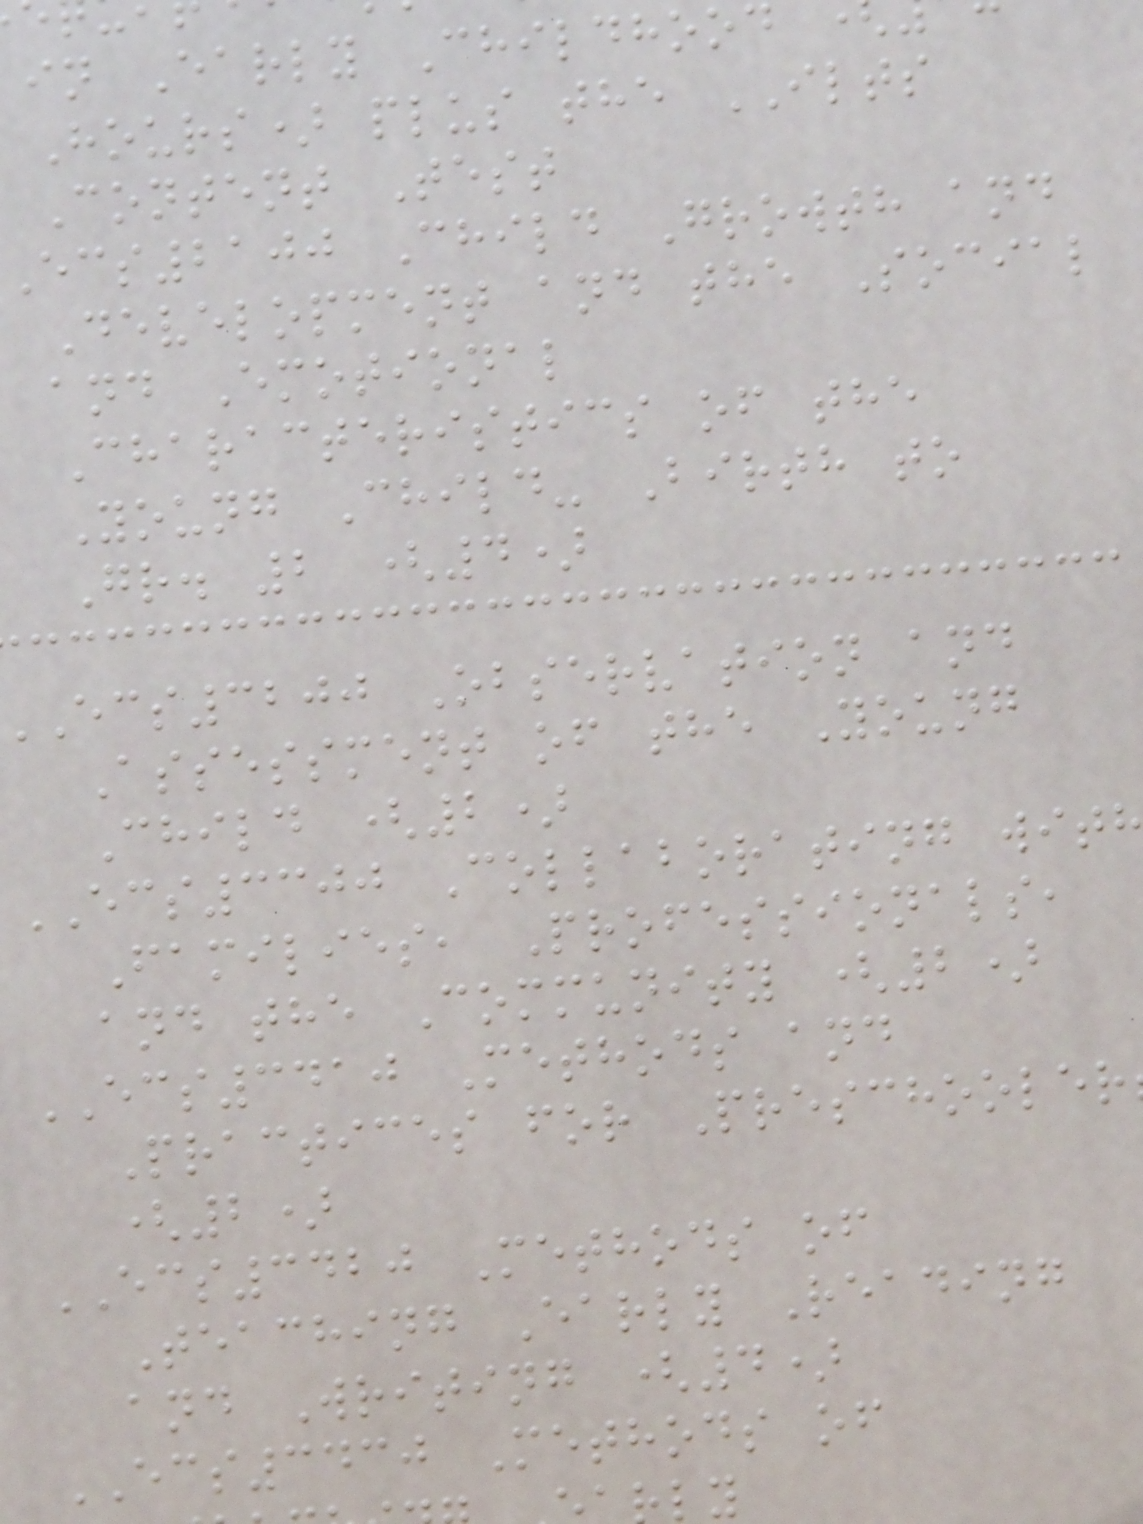in Early Childhood
Hours) plus the ILTS
Content Test
ecs2100 Child Growth and
Development and the Social
and Emotional
Characteristics of the
Young Child- Birth to
Gr. 2 (4)
ecs3200 Observation and
Assessment of the Young
Child (2)
ECS3300 Collaborating wit
Families, Professionals,
and the Community (2)
ECS3410 Methods and
Practices for Preschooler
(2)
ECS3420 Methods of
Teaching Early Reading
and Writing (4)
ECS3430 Methods of
